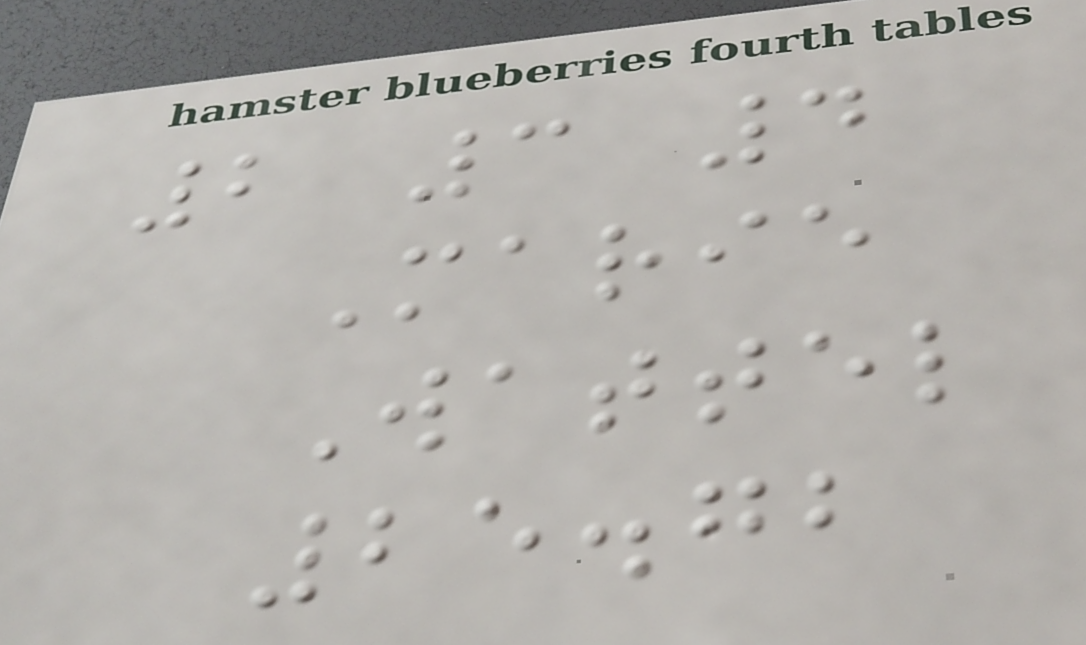2 3 4
Marie
Wattel
25.72
